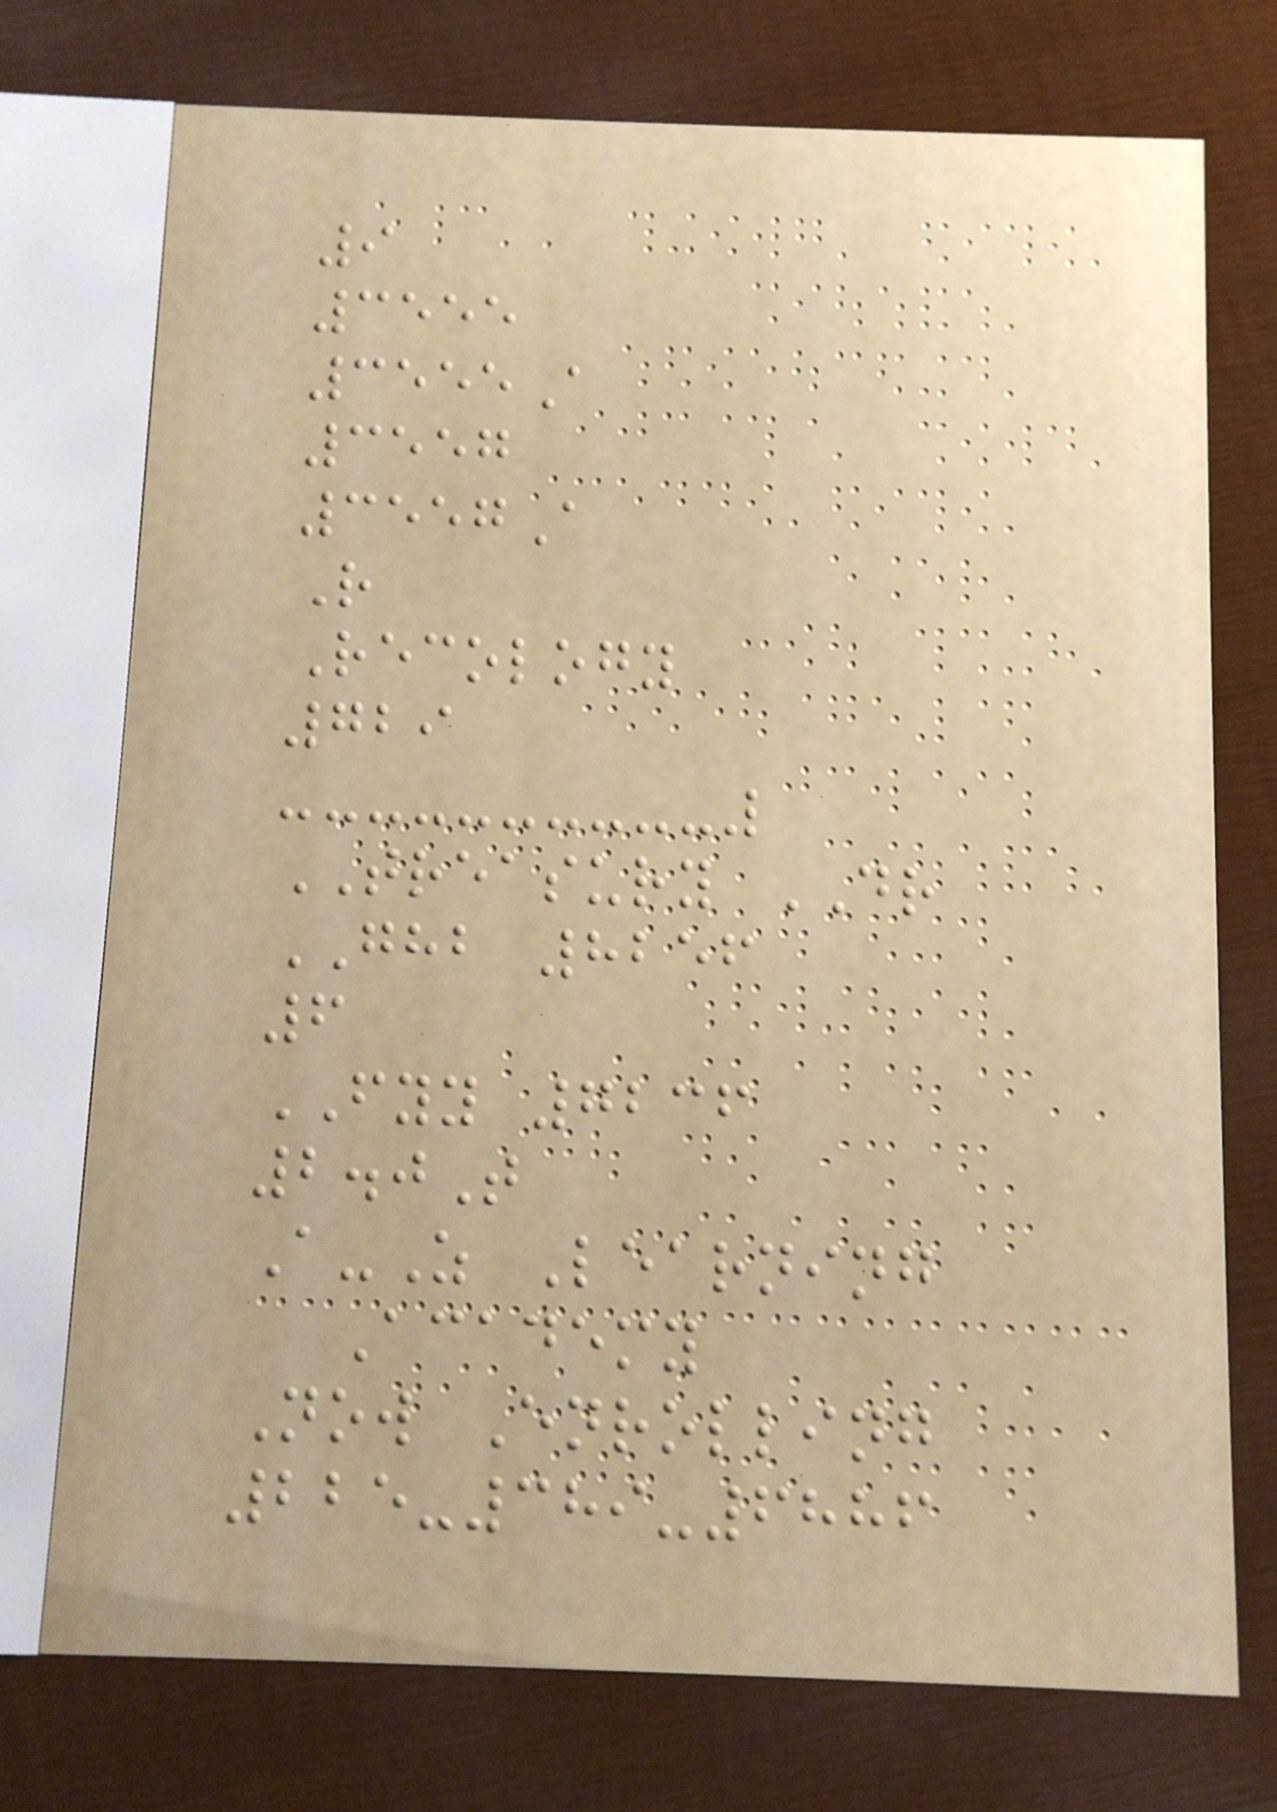9
3555
3555A
3557
3557A
R
Recology
729
TREASURY DR
GHB 8256
6
FYY 7236
2.0T
A-Z Learning
Academy
Now Enrolling
225-389-6886
